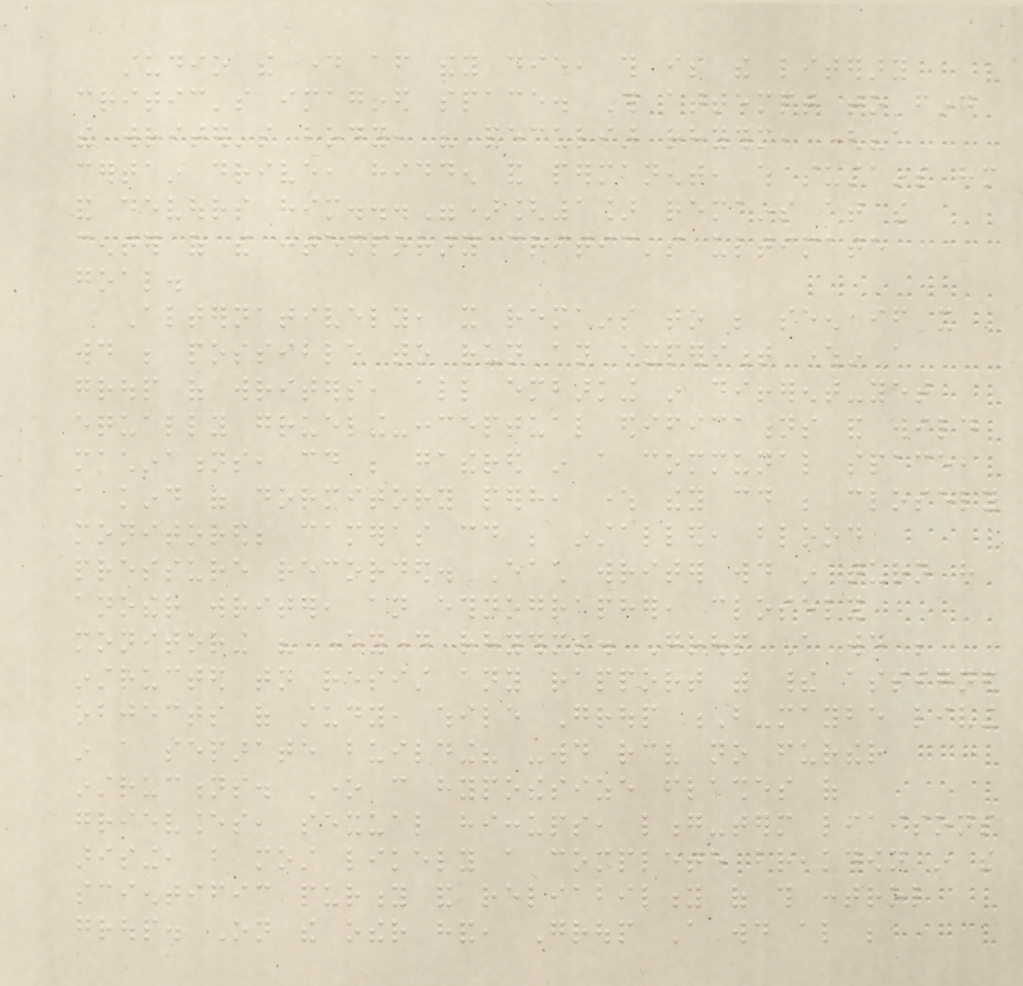studio the day after they die, this is the literary
critic's imagined space. This attempt to find
the writer's body, his peculiar rhythm, ("a
certain drive, hidden and permanent, which sustains him
and devours him...")[1] remains at the
center of the contemporary critic's ultimate
goal.
Alternatively, it remains to be seen if it
would be possible to run an experiment wherein a
group of writers, all embarking in different-yet
equally grueling-conceptual edifications and wild
machinations, could be gathered in a communal space,
a kind of dormitory perhaps, where they could be closely
monitored; cameras could be installed, blood
pressure recorded. Each writer would in turn have
another writer, an ethnographer, closely
monitoring his everyday rhythms. Group A would be
instructed to resist any rapport with their assigned
objects of study, while Group B-maybe living
in a separate building? -would receive no further
instructions. One can hypothesize flashes of
grievances, sexual hiccups, long-term liaisons
arising, but most likely a complete breakdown in the
scientific purity and reliability of this control
group. On the other hand, Group A would also be
